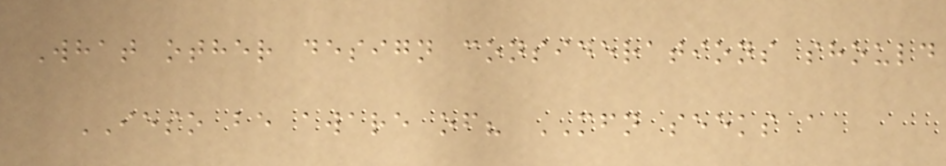What other design considerations should
IESO be aware of? MFN seeks a
